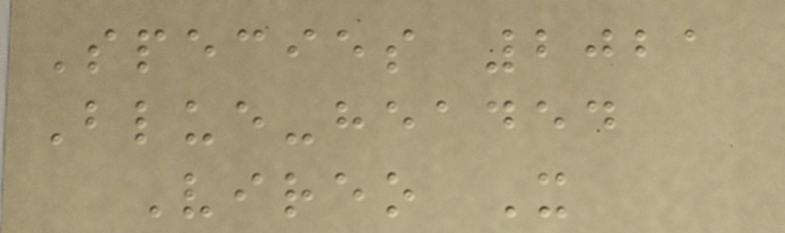Species 2021
Blue-headed
Vireo X
